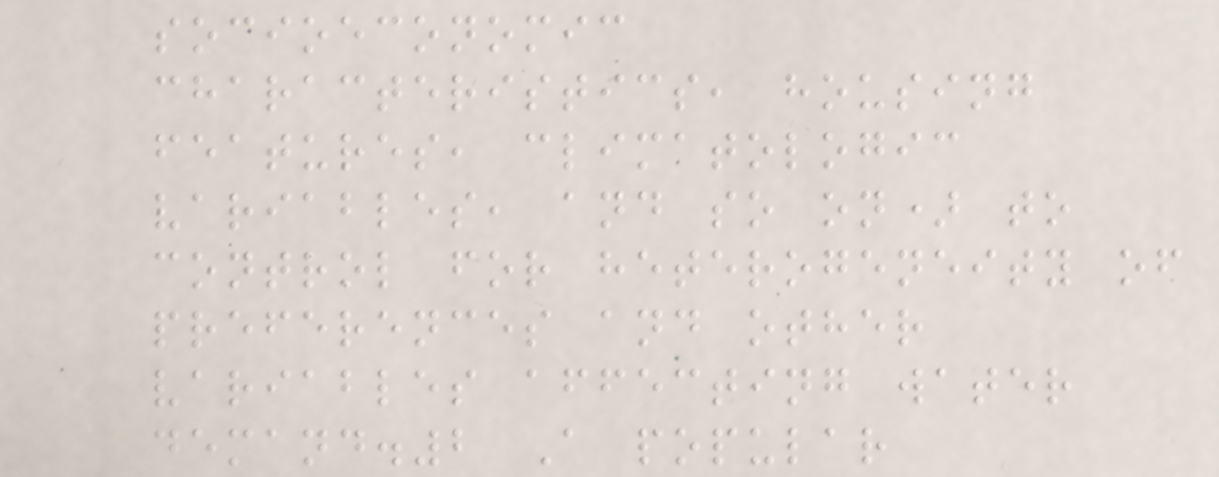socioeconomic
characteristics, housing
features, climatologic
variables, and so on) to
control for heterogeneity of
preferences and other
variables affecting water
demand.2 A popular
